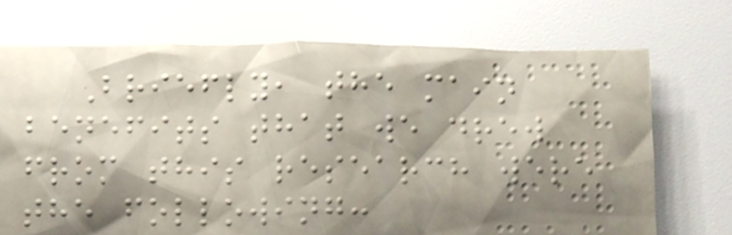Briefly, the main
benefits that we drew
from this research were
the following:
